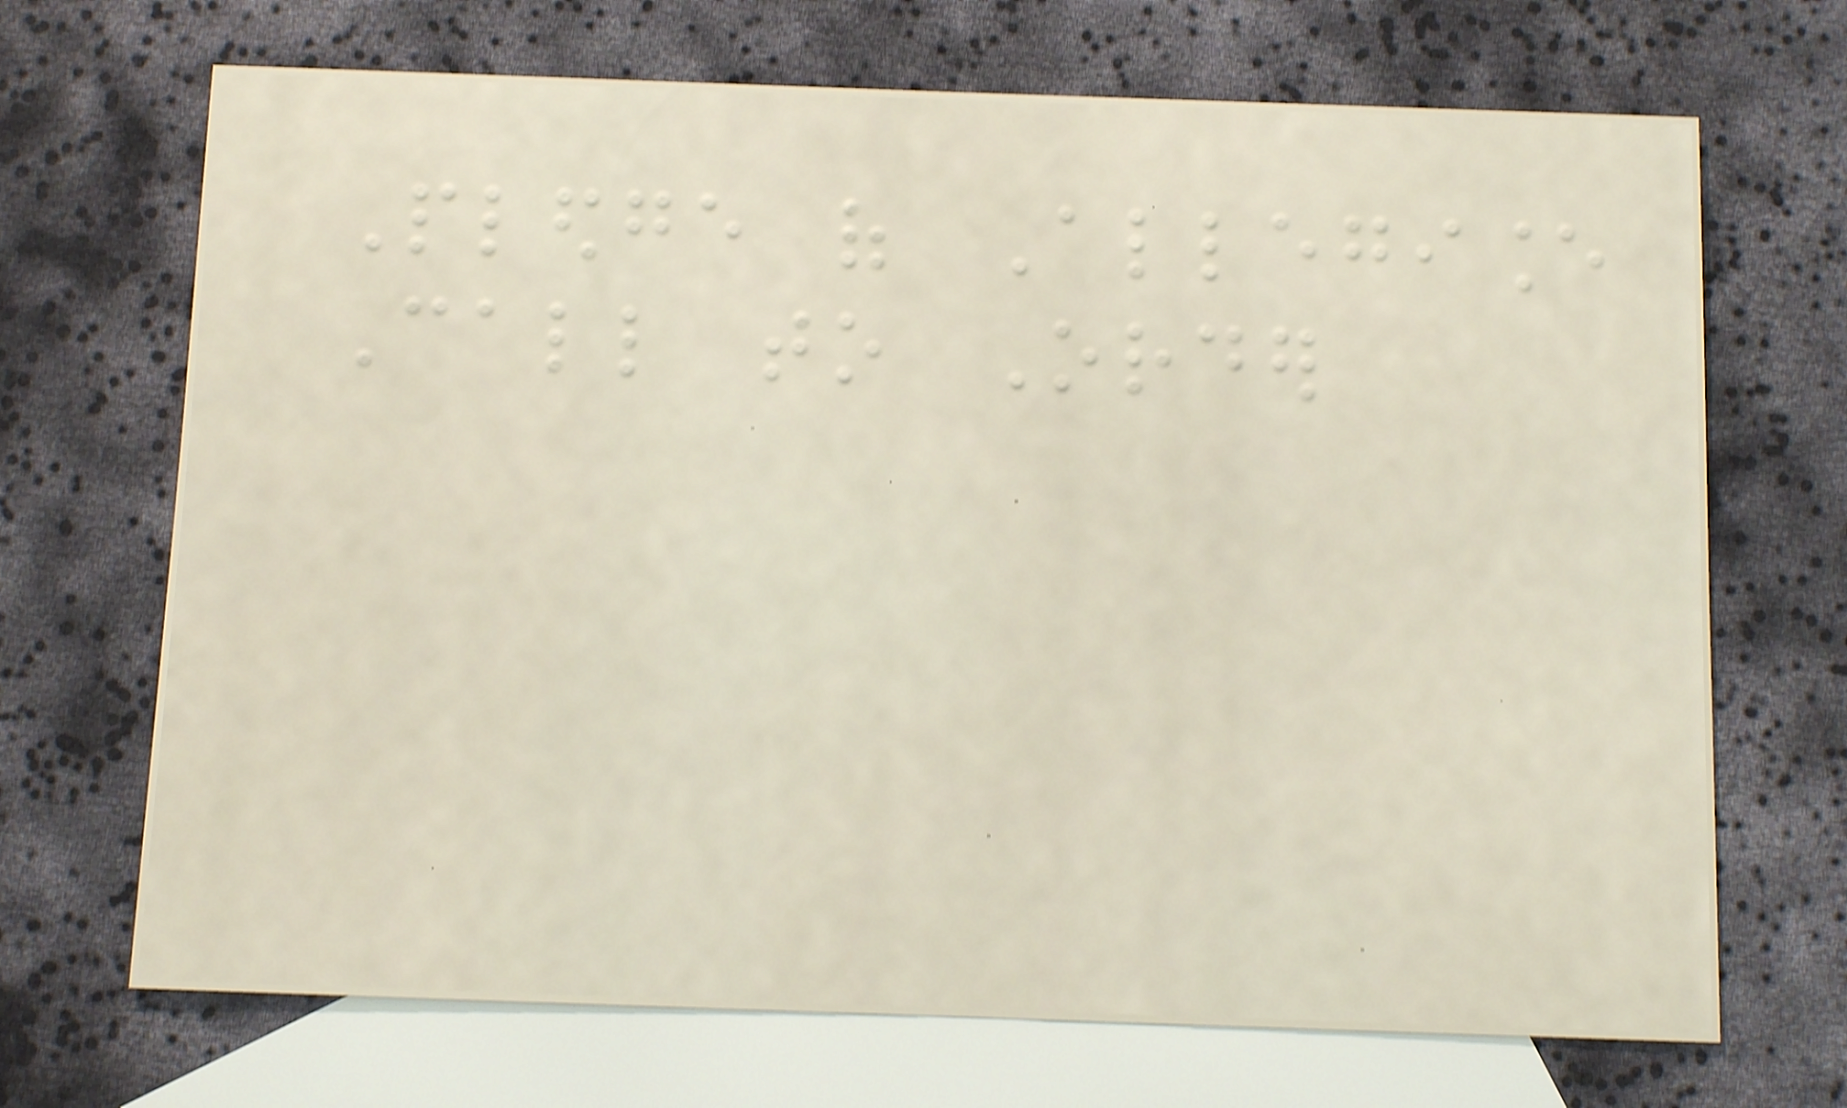Pledge of Allegiance
Call to Order
